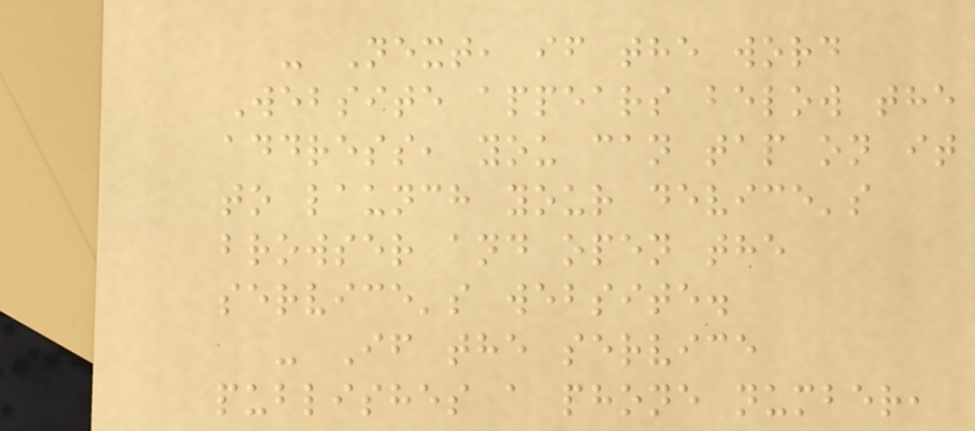- Next, if the word
Website appears below the
address, you can tap on it
to launch your device's
browser and open the
service's website.
- If the service
publishes a phone number,
